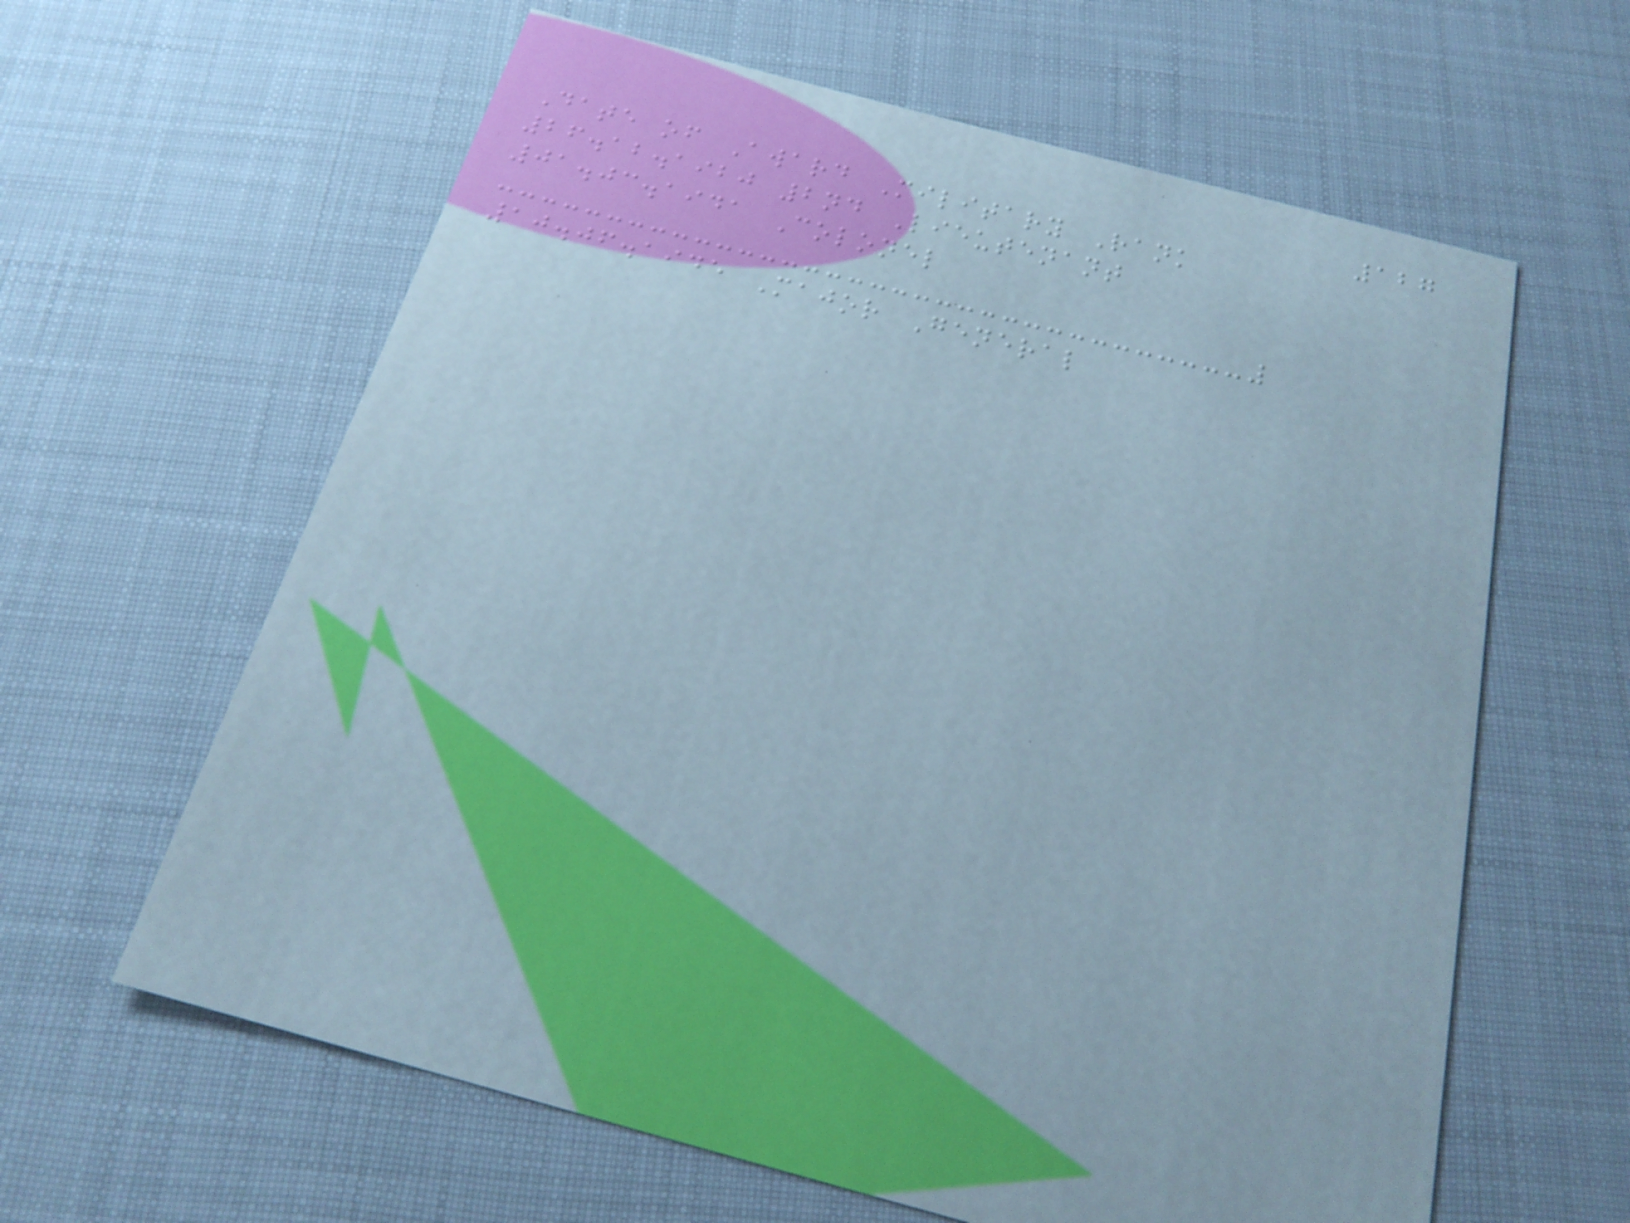127
Date of Award Military Rank
26.12.1920 2nd Lieutenant
01.03.1941 Colonel
10.06.1945 Major General
